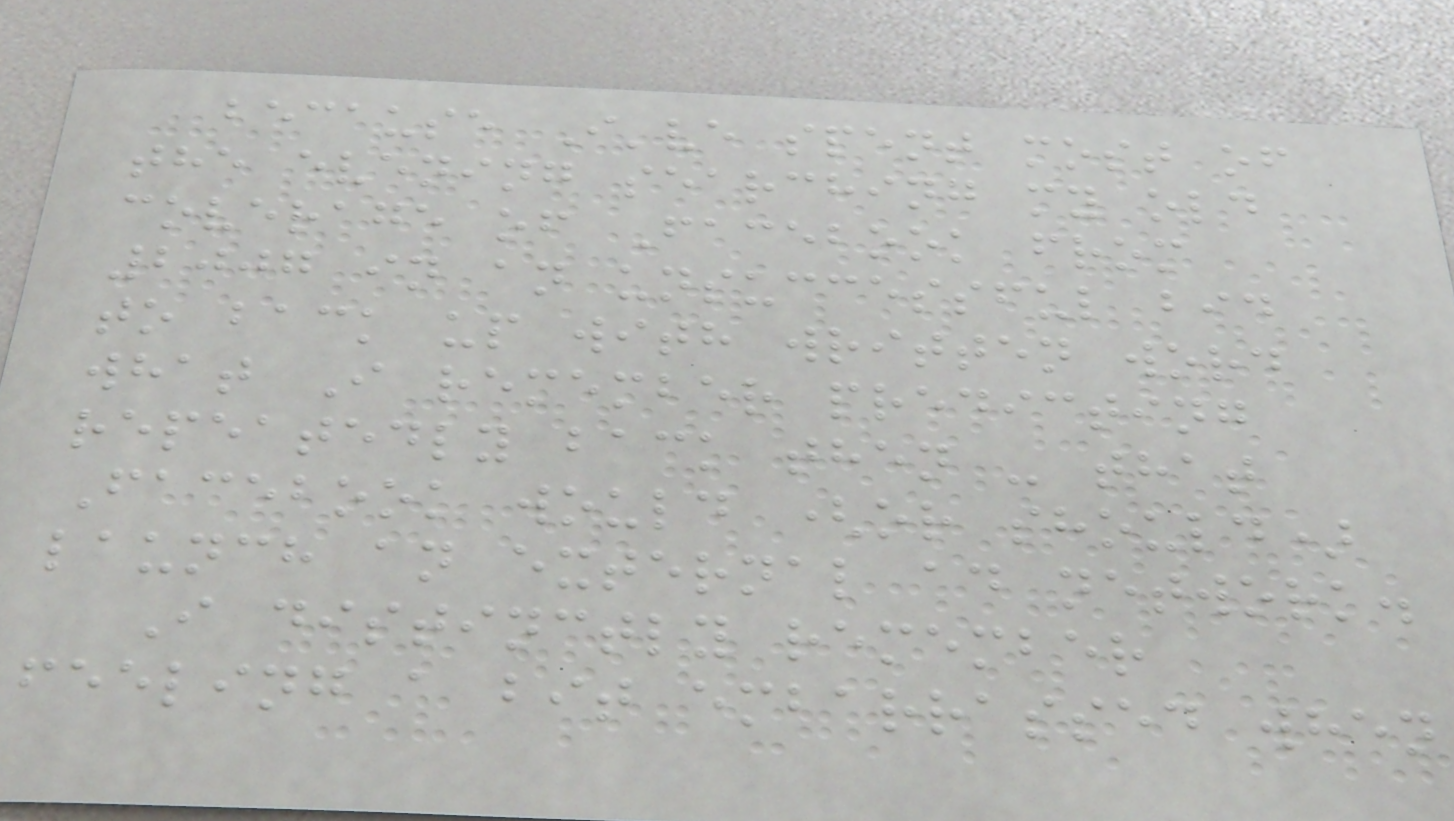because I've spent most of
the evening searching my old
coverage of Facebook from
2007 in an unsuccessful bid
to back up with written word
what I remember predicting
repeatedly back then - that
Facebook would (or should)
launch an external ad network.
I distinctly remember
feeling a bit embarrassed when
